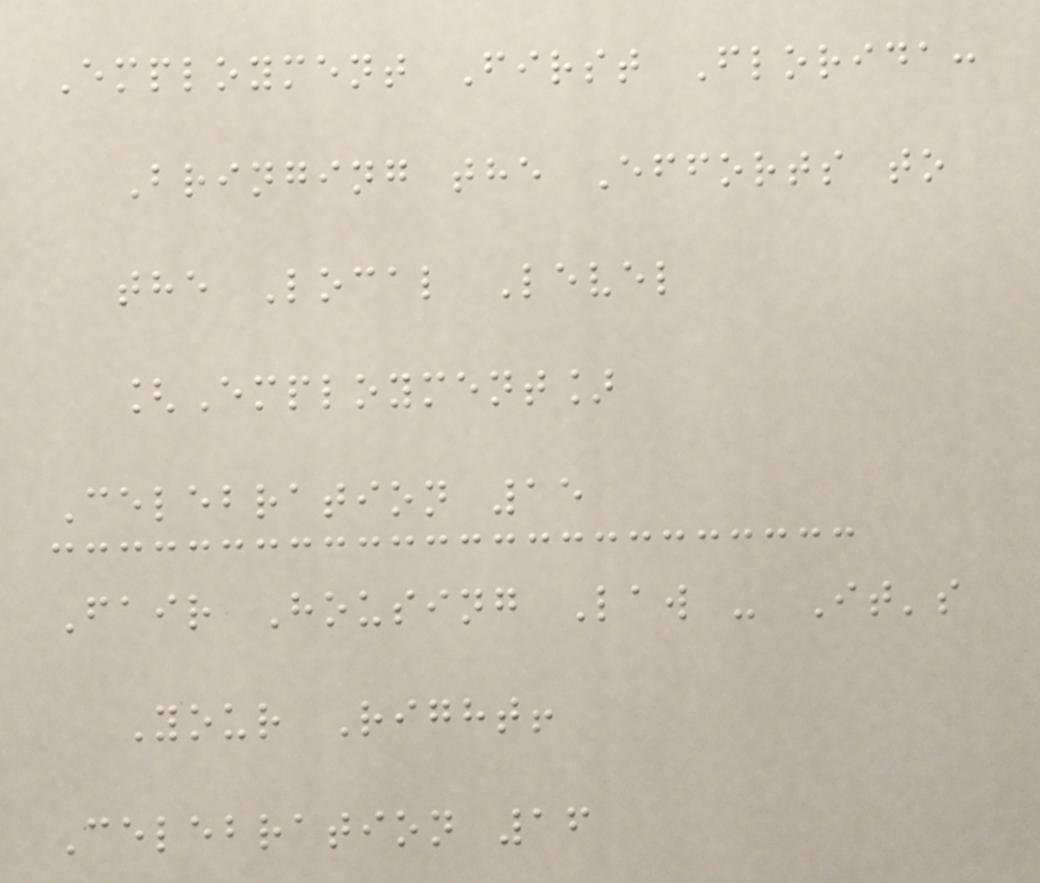Employment First Florida:
Bringing the Efforts to
the Local Level
[Employment]
Celebration 15
Fair Housing Law - It's
Your Right!
Celebration 16
